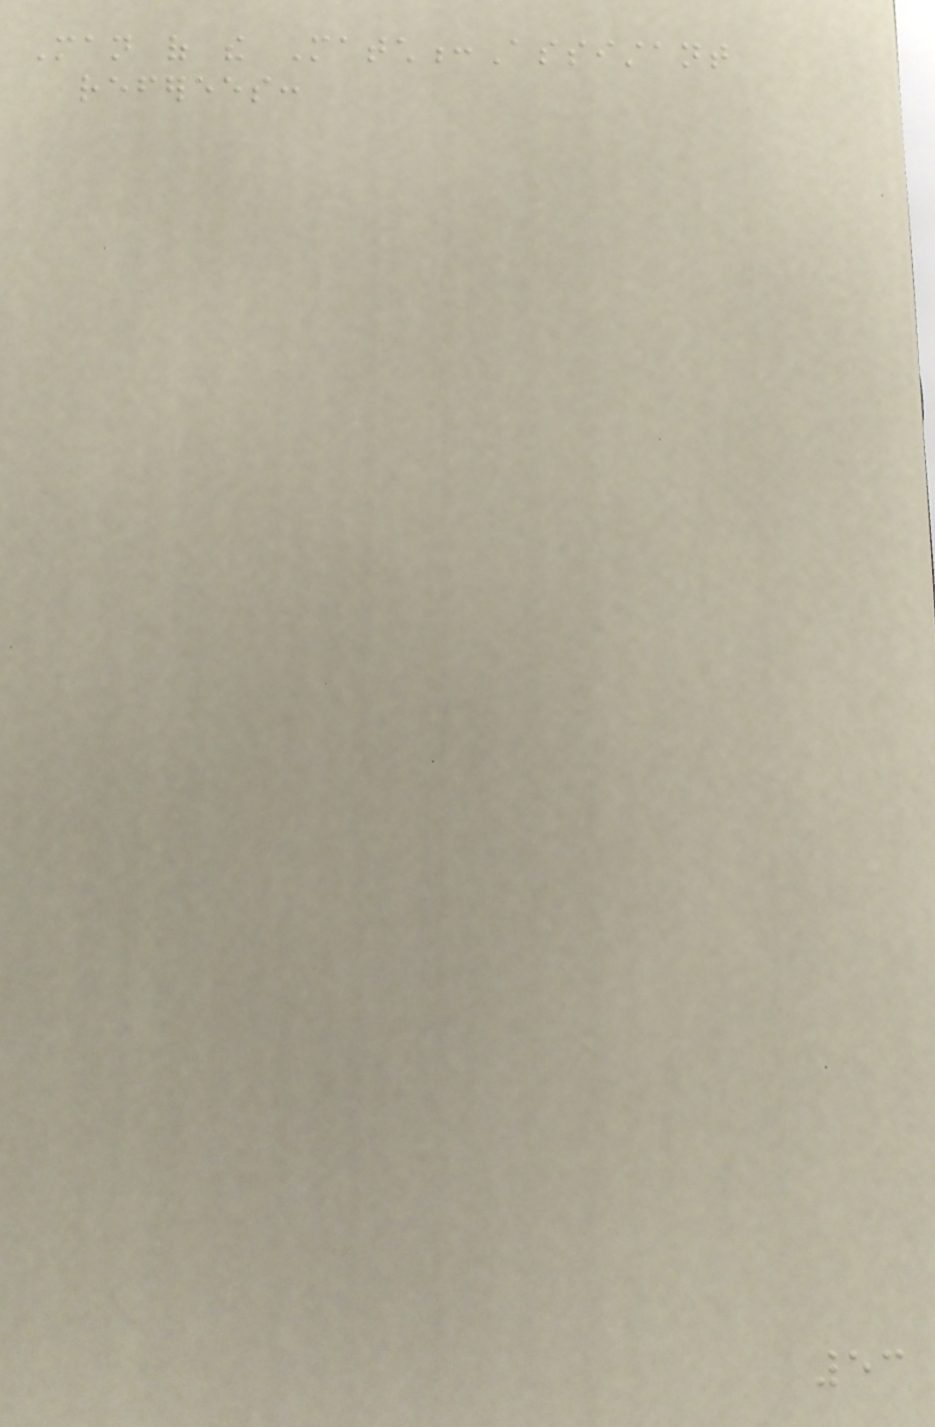Man of the Match:Assistant
referees:
53
